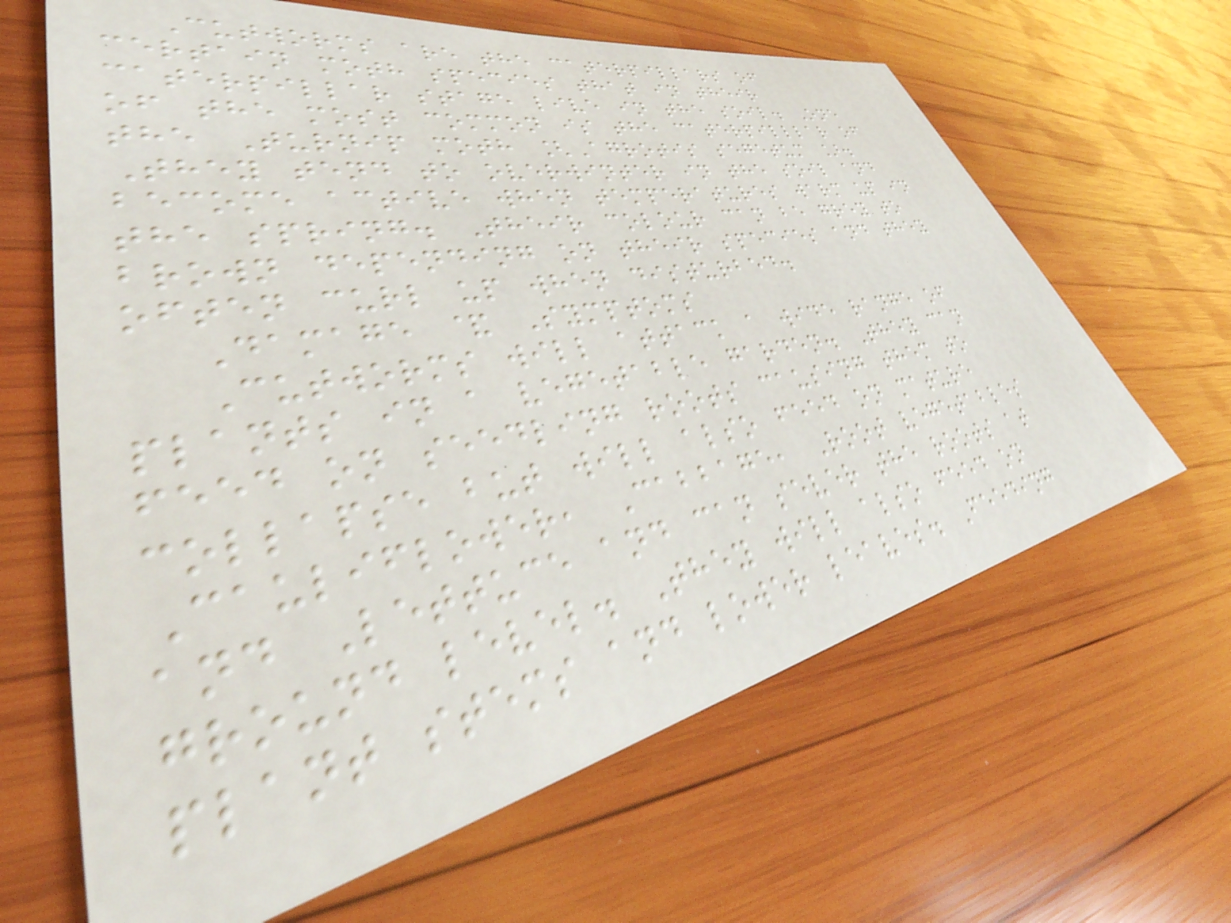Cutworms are the caterpillars of
certain moth species that in their
caterpillar stage live in the soil. One
of the most common is the caterpilllar of
the Turnip moth [Agrotis segetum ].
They tend to overwinter in the soil and
become active when temperatures warm up in
the spring. Their colour can be grey to
brown depending on their species and they
often curl up when disturbed.
Damage & Symptoms
Cutworms will attack a wide range of
plants in a vegetable garden. They can
feed on seedling roots causing them to
collapse but will also feed on mature
Cauliflower, Cabbage, Root vegetables
and Lettuce and can sever the roots at
ground level. They will also feed on
plant stems and lower leaves. Feeding
